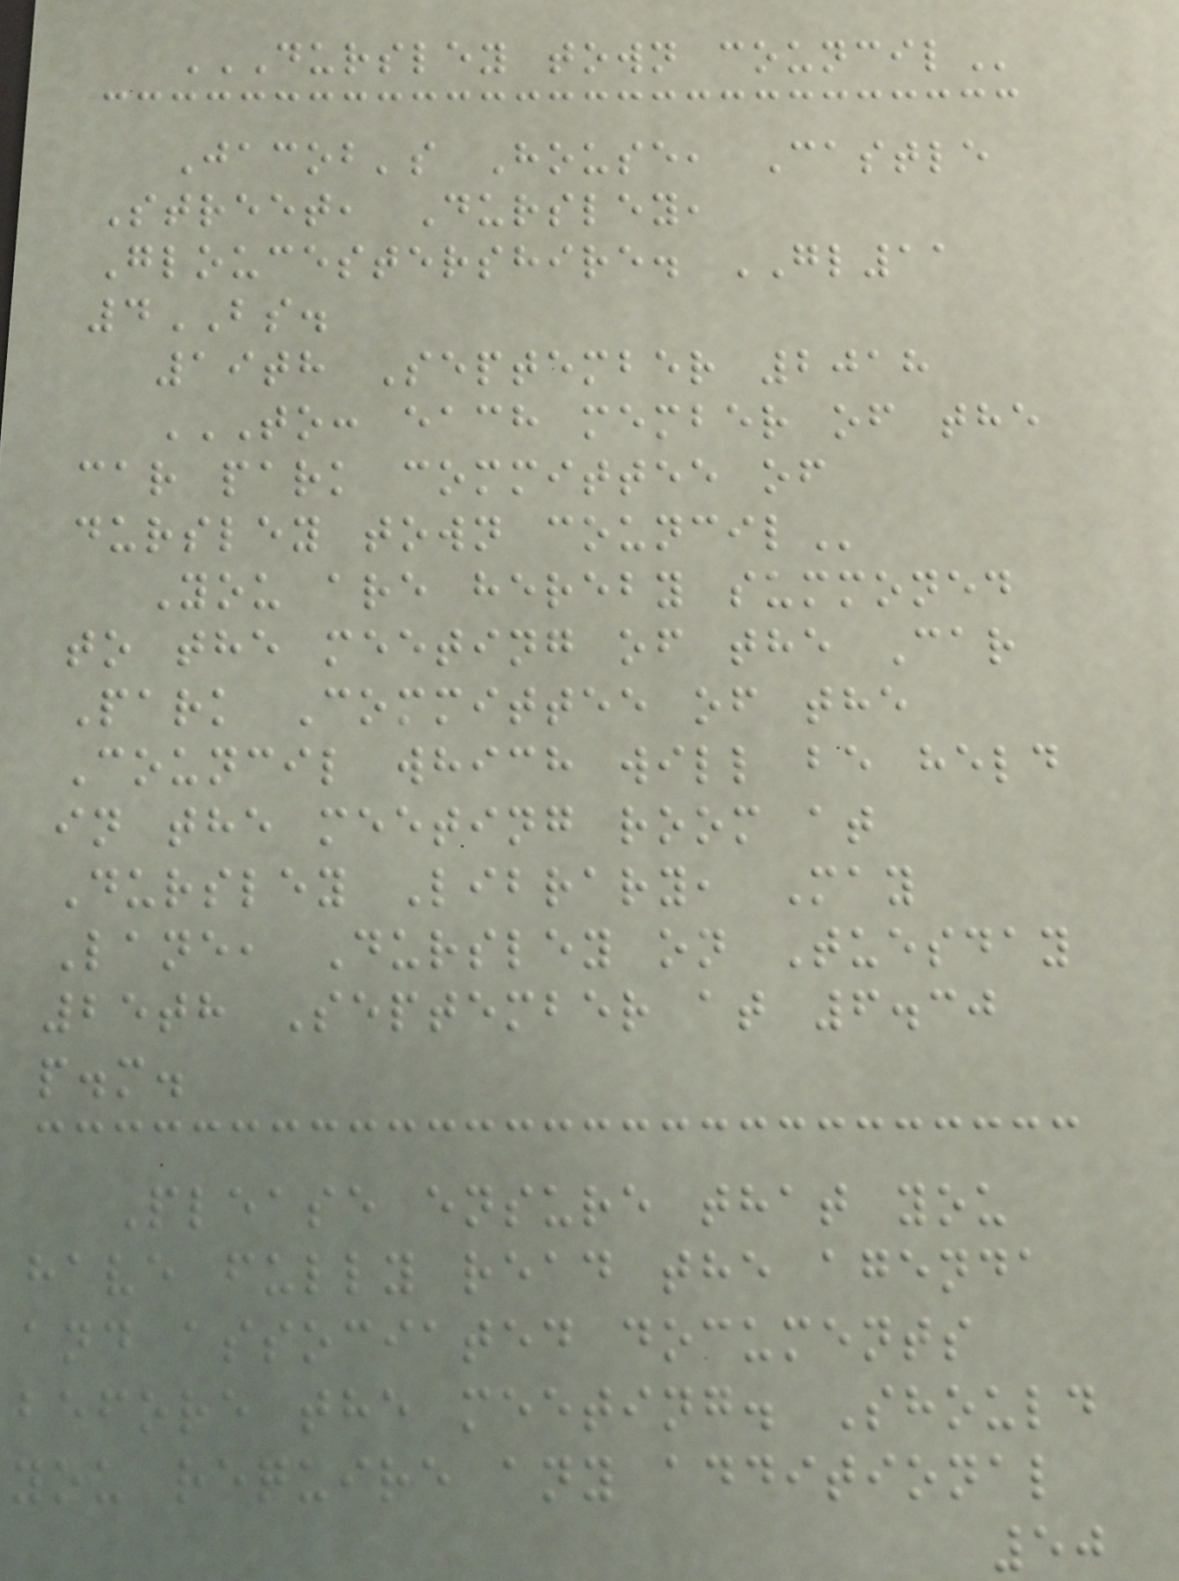DURSLEY TOWN COUNCIL
Jacob's House, Castle
Street, Dursley,
Gloucestershire. GL11
4BS.
19th September 2018
TO: EACH MEMBER OF THE
CAR PARK COMMITTEE OF
DURSLEY TOWN COUNCIL
You are hereby summoned
to the meeting of the Car
Park Committee of the
Council which will be held
in the meeting room at
Dursley Library, May
Lane, Dursley on Tuesday
25th September at 6.30
p.m.
Please ensure that you
have fully read the agenda
and associated documents
before the meeting. Should
you require any additional
50
